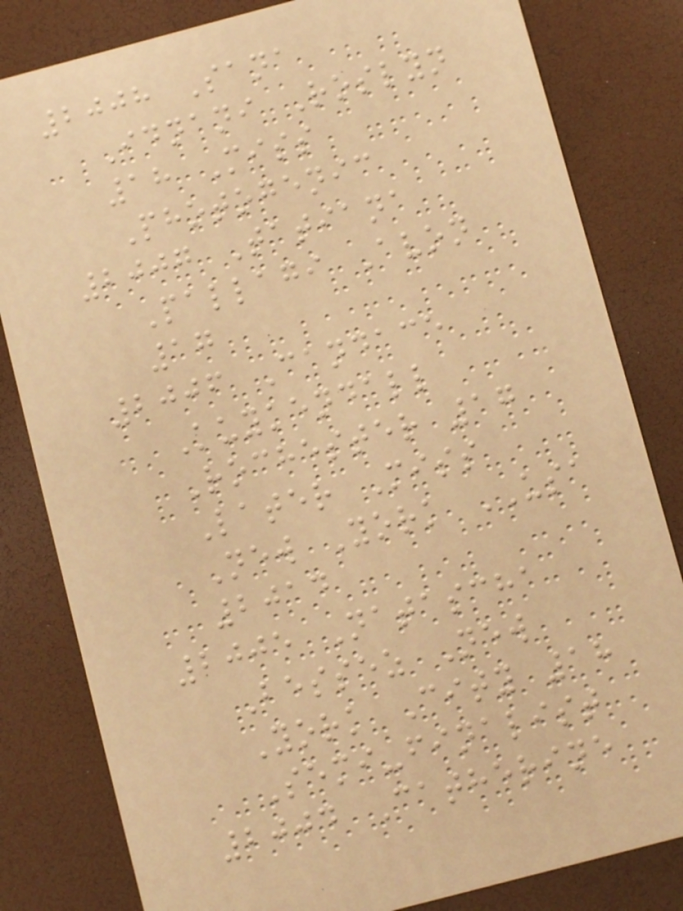2008 Sana
Idnani Roslyn
18 Miss
Photogenic
2007 Tatiana
Pallagi Avon
17
2006 Candace
Kuykendall
Rochester 17
Later Miss
New York USA
2014
2005 Natascha
Bessez New
York City 18
Semi-finalist
2004 Catherine
